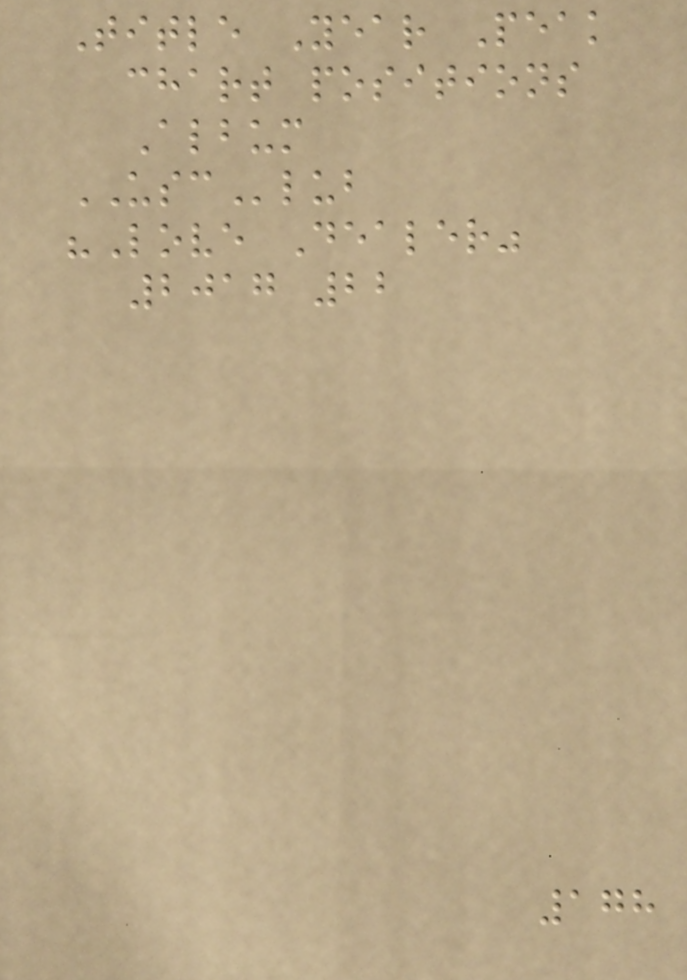Title Year Peak
chart positions
Album
USClub
"Love Dealer"
2017 22
178
